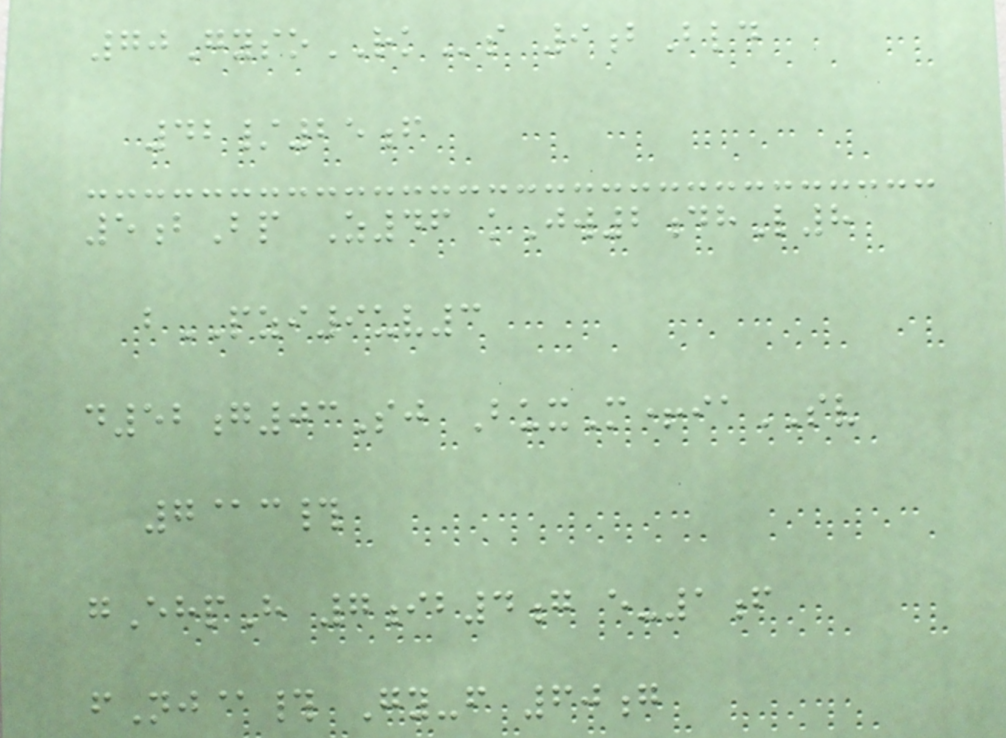70GysoRKs 9bBld
42/25f
5bBp Z46 kJw2dhL8
bPZI9uv3
d52g03Sj BuxM+iaSV
7@c#
gEhpH 7ib4g e-1f
fNj@# Gy-f 60g
